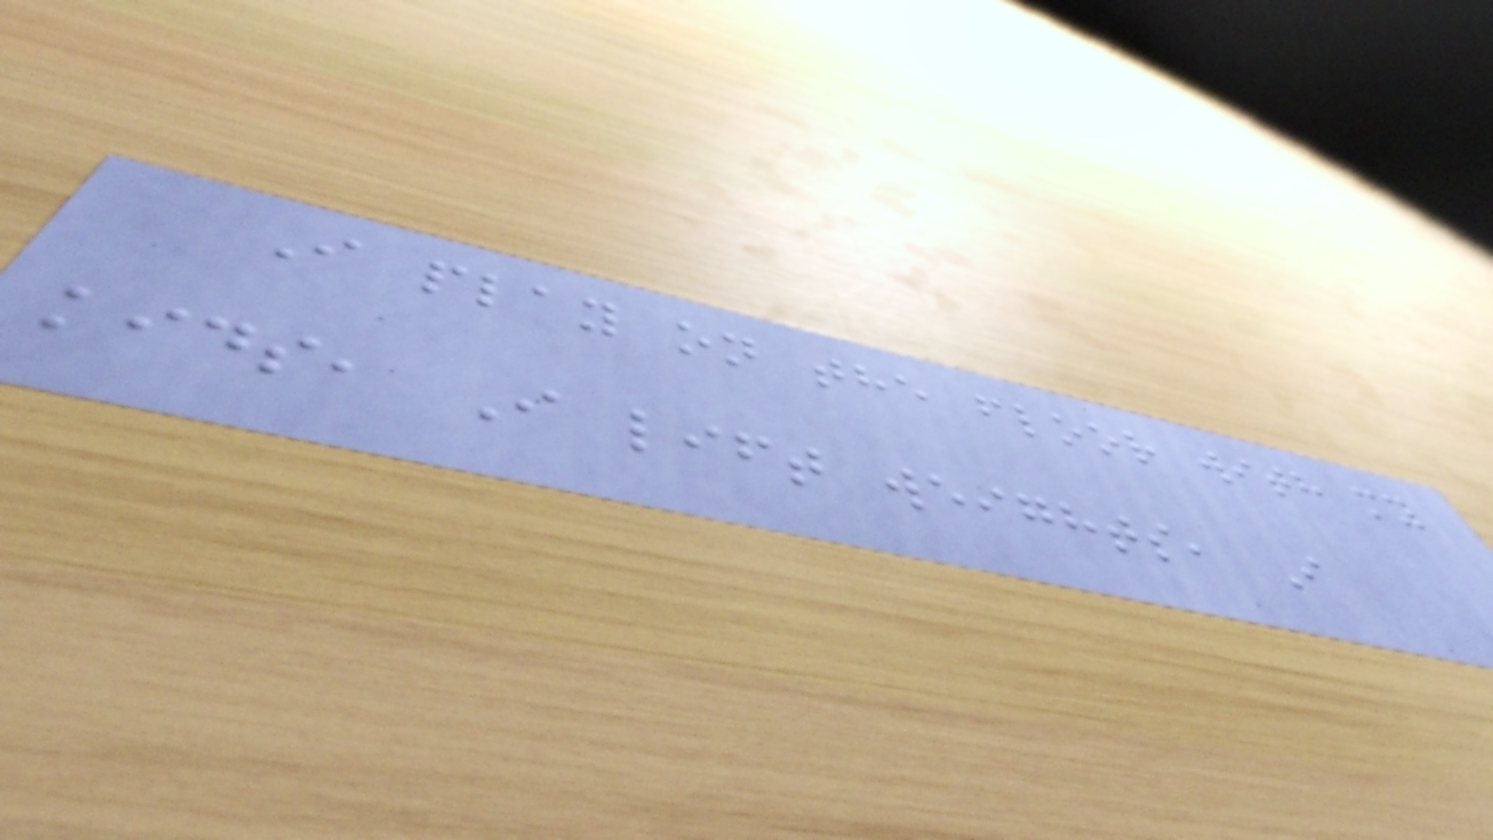I play on the floor with my
kids, I lift weights, I
